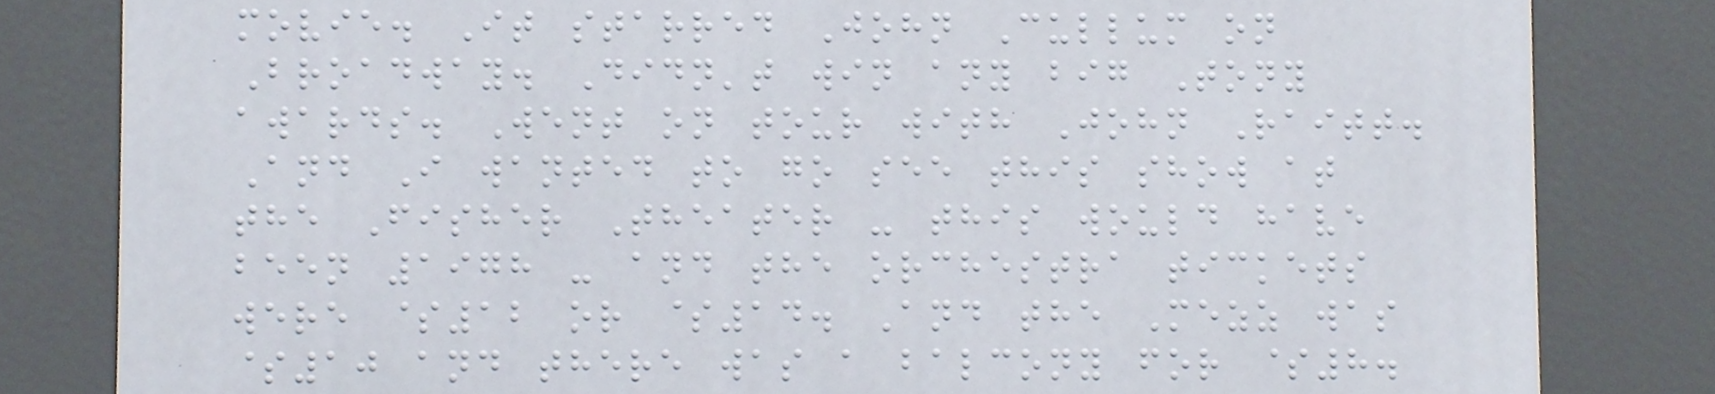movie. It starred John Cullum on
Broadway. Didn't win any big Tony
awards. Went on tour with John Raitt.
And I wanted to go see this show at
the Fisher Theater - this would have
been 1978 - and the orchestra tickets
were $12 or $14. And the Mezz was
$10 and there was a balcony for $8.
